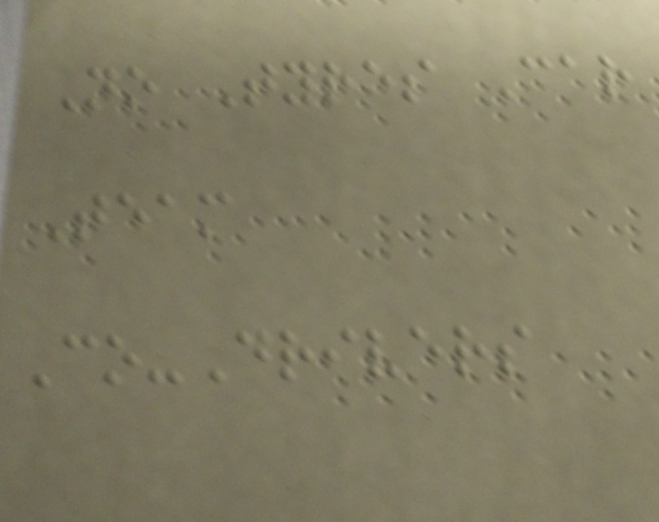No Tyres Car
Team
Co-Drivers
